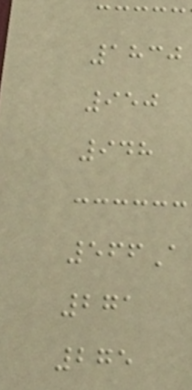1830
950
948
566A
271
275
